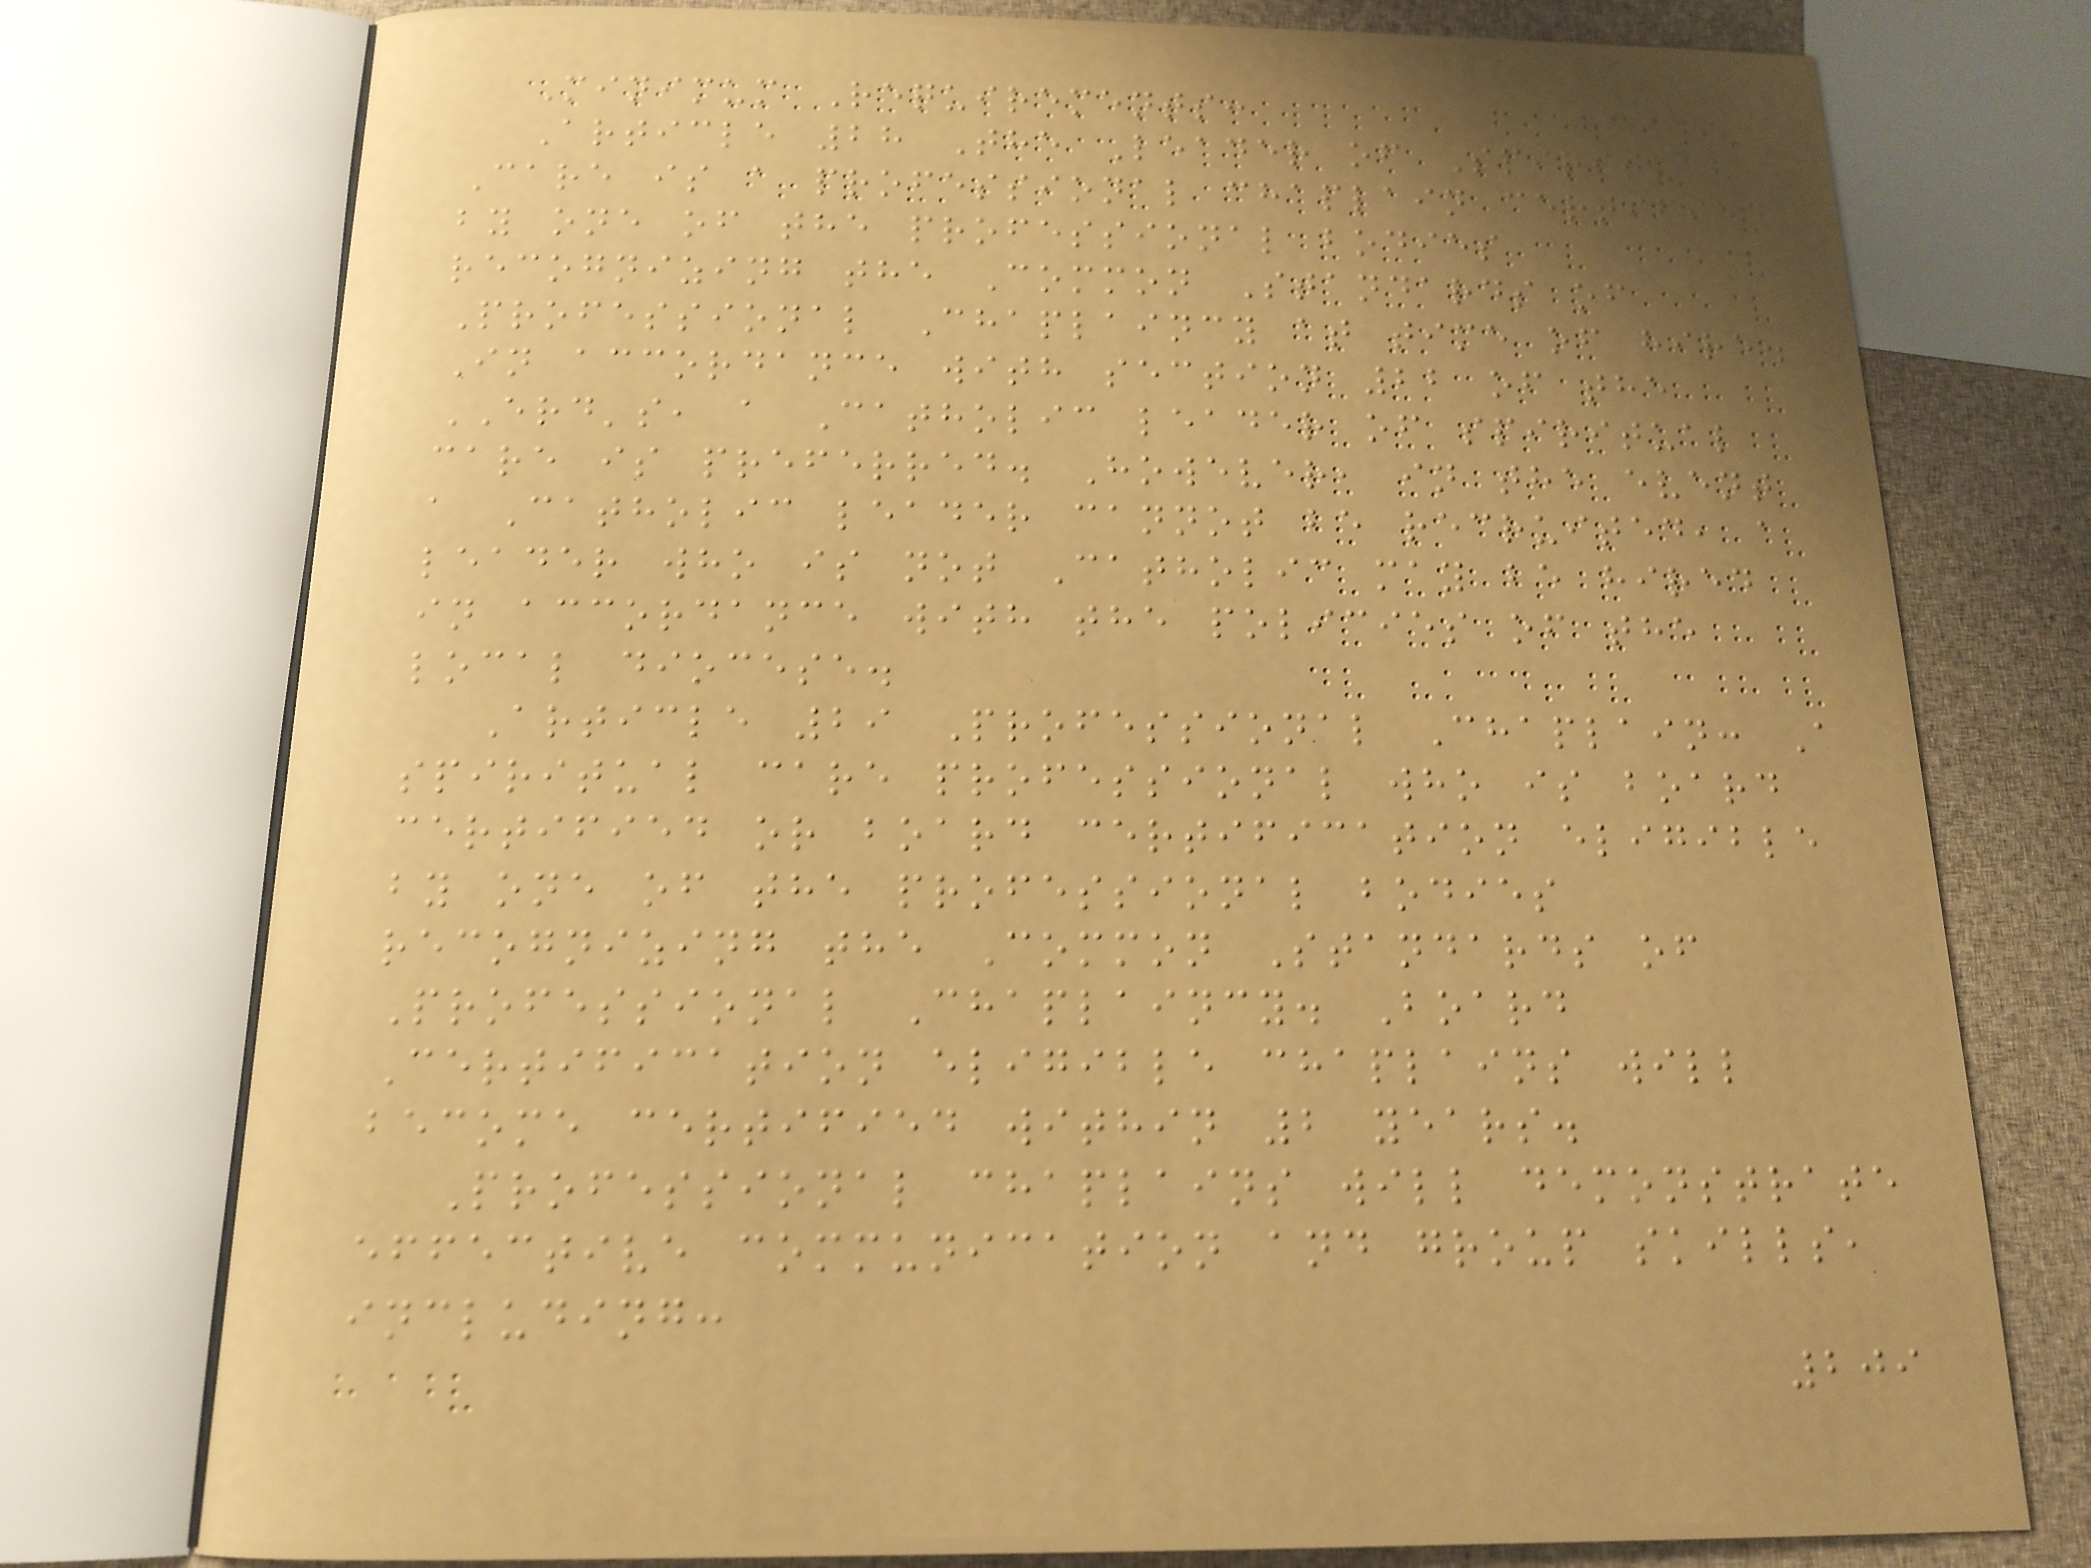Minimum Requirements:
Article 28 The Leader of Spiritual
Care is a professional chaplain certified
by one of the professional bodies
recognizing the Common Standards of
Professional Chaplaincy at time of hire.
In accordance with section 22 of the
ERD's, a Catholic leader of spiritual
care is preferred. However, in the event
a Catholic leader cannot be recruited, a
leader who is not Catholic may be hired
in accordance with the policies of the
local diocese.
Article 29 Professional Chaplain: A
spiritual care professional who is board
certified or board certification eligible
by one of the professional bodies
recognizing the Common Standards of
Professional Chaplaincy. Board
Certification eligible chaplains will
become certified within 2 years.
Professional chaplains will demonstrate
effective communication and group skills,
including:
209
